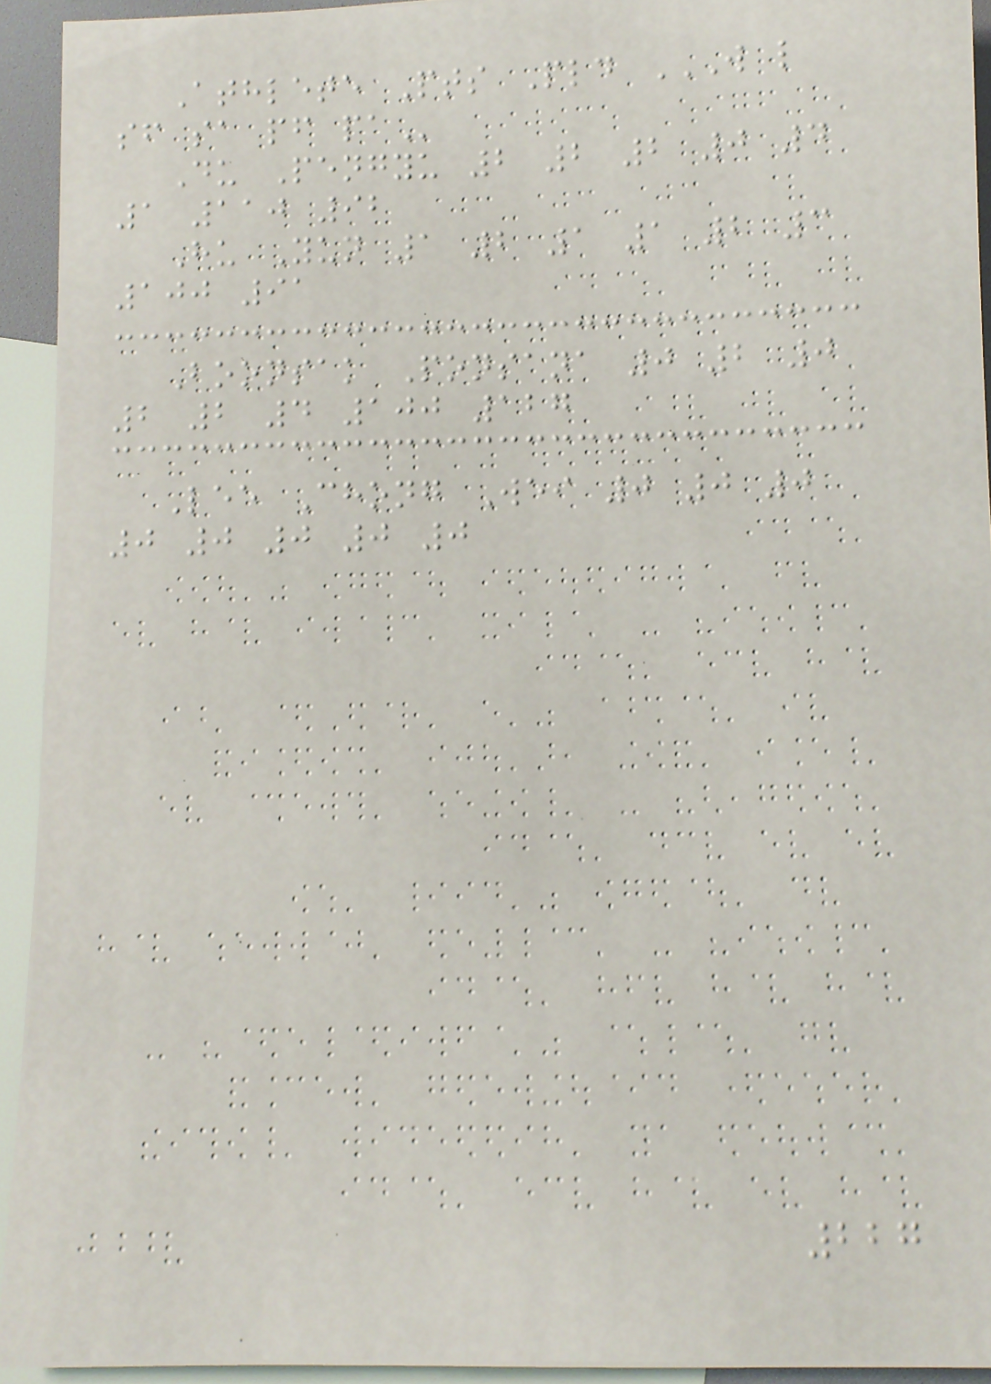Athlete Pts Pld W L
SF SA PF PA
Du Pengyu 2 2 2 0 4
1 110 92
Hu Yun 1 2 1 1 2 3
100 91
Boonsak Ponsana 0 2 0
2 2 4 100 127
Lee Chong Wei 0 0 0
0 0 0 0 0
227
